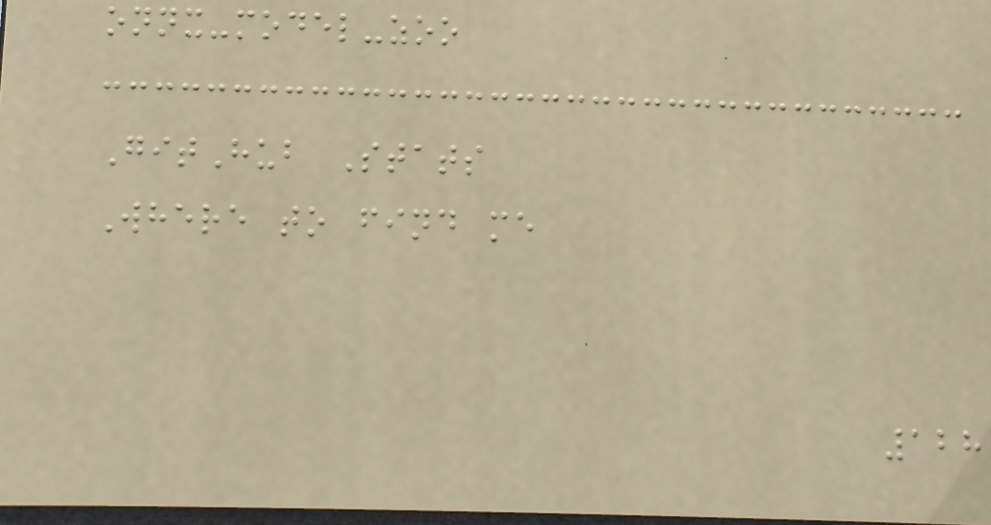onnx-model-zoo
GitHub Stats
Where to find me
128
